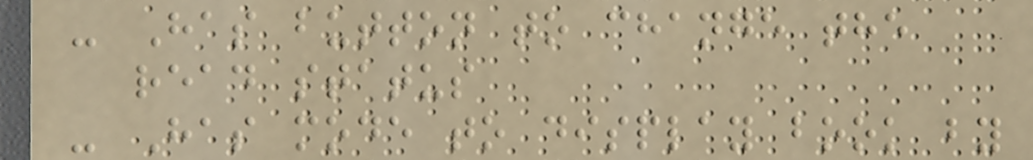- Has button to change the
read status
- Has mode to display book by
